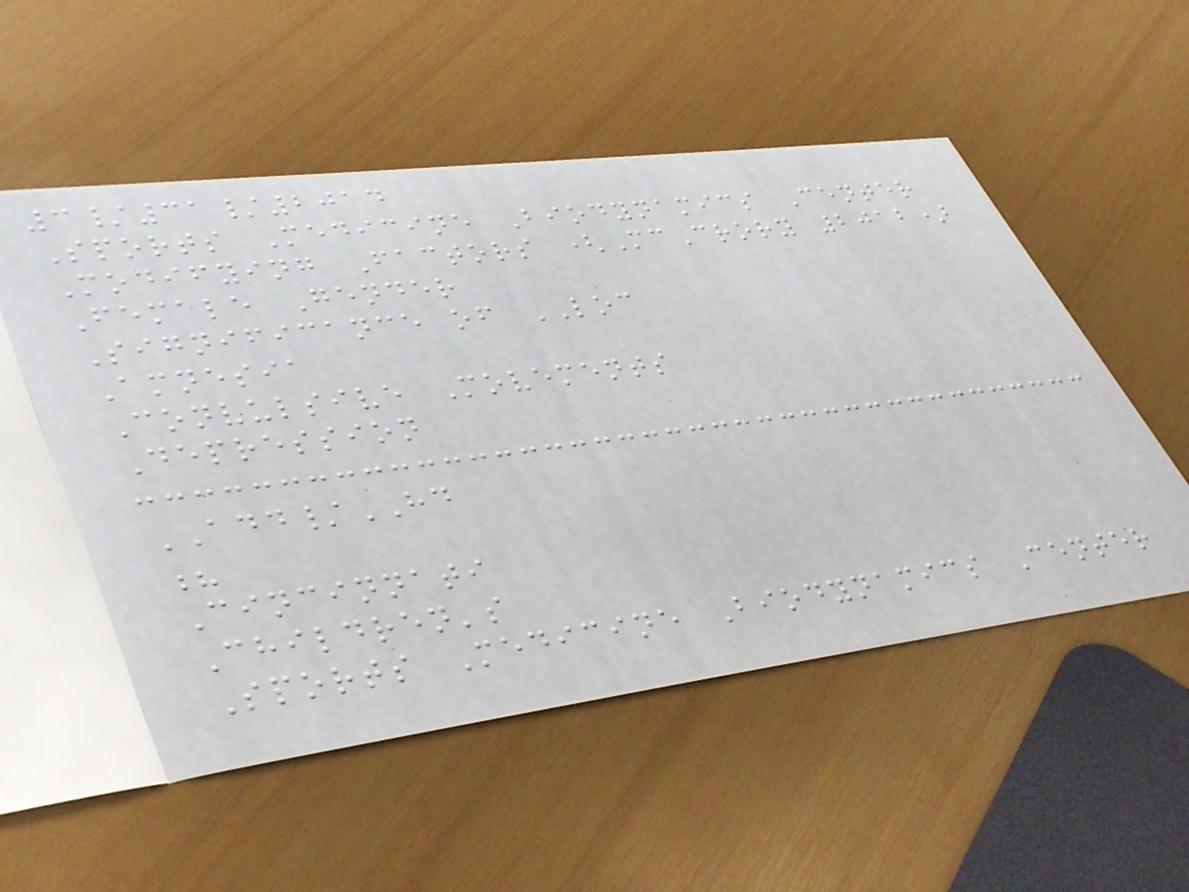3/31/2014
Sports Medicine Biodynamics Center
Modifying Factors (McCrory 2012)
Female Gender
Significance of LOC
Amnesia
Convulsive Movements
Depression
ADD/HD
?
Cincinnati
Children's
Sports Medicine Biodynamics Center
